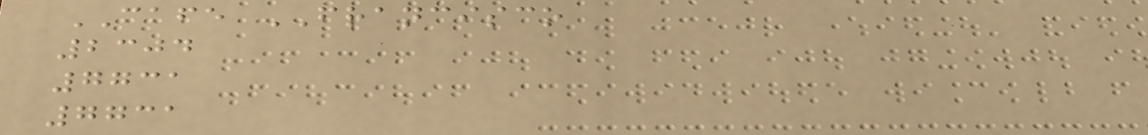CAFE FRANCISCO
2304
7731
7731
